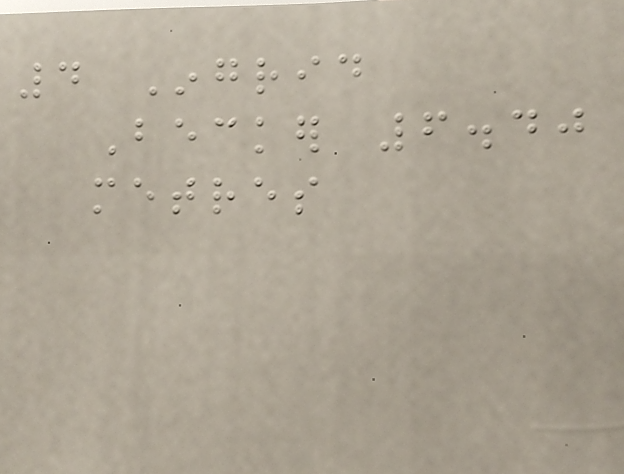4 Ingrid
Becker 6.40
metres
